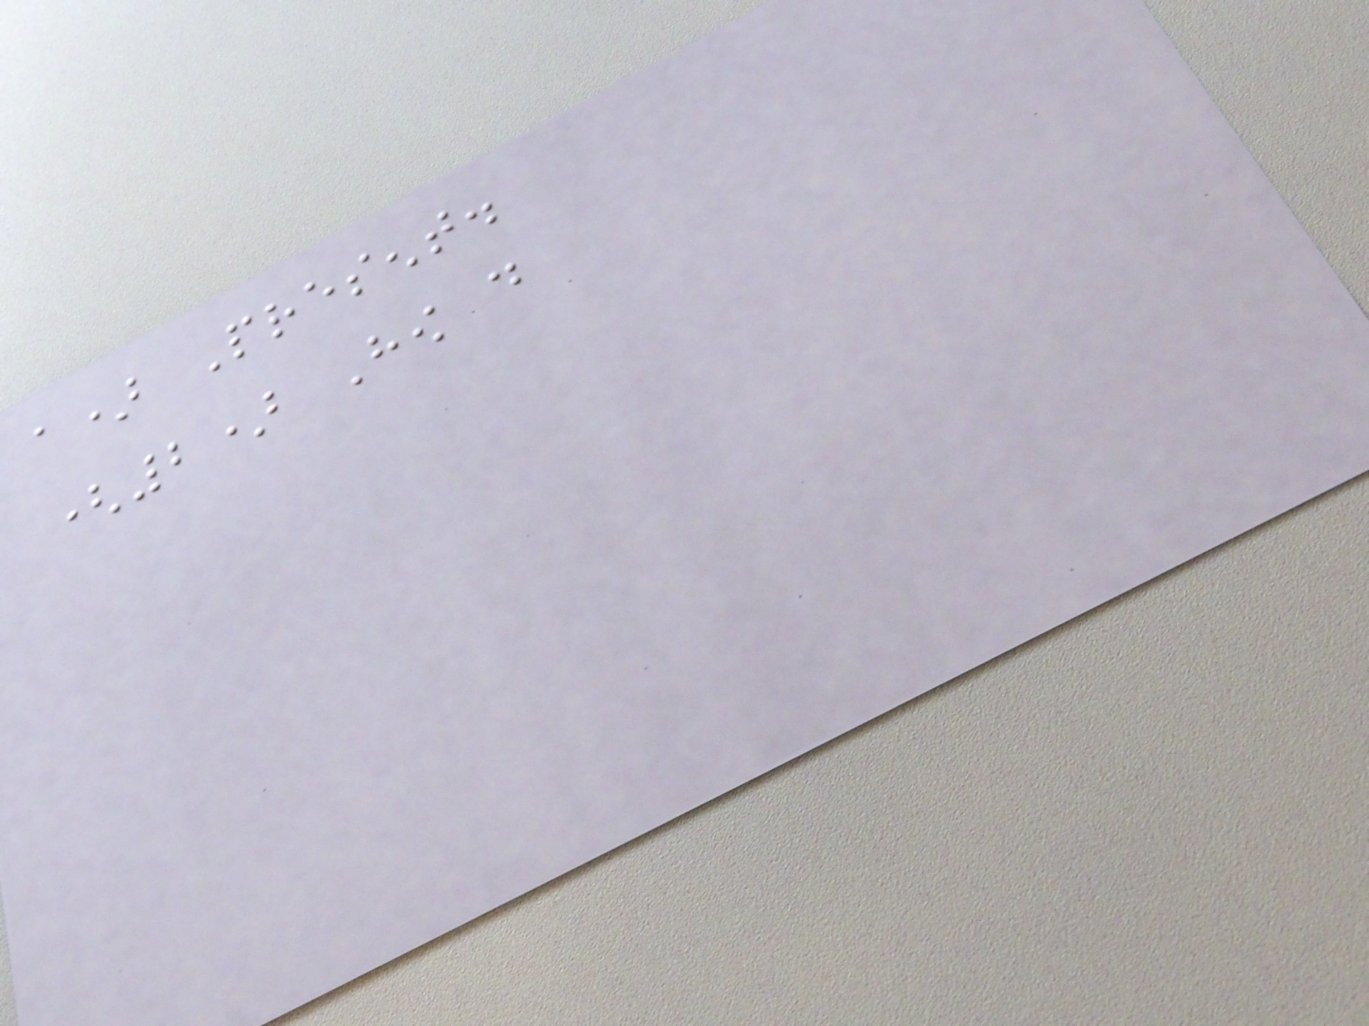a) Present.
(2) How do
